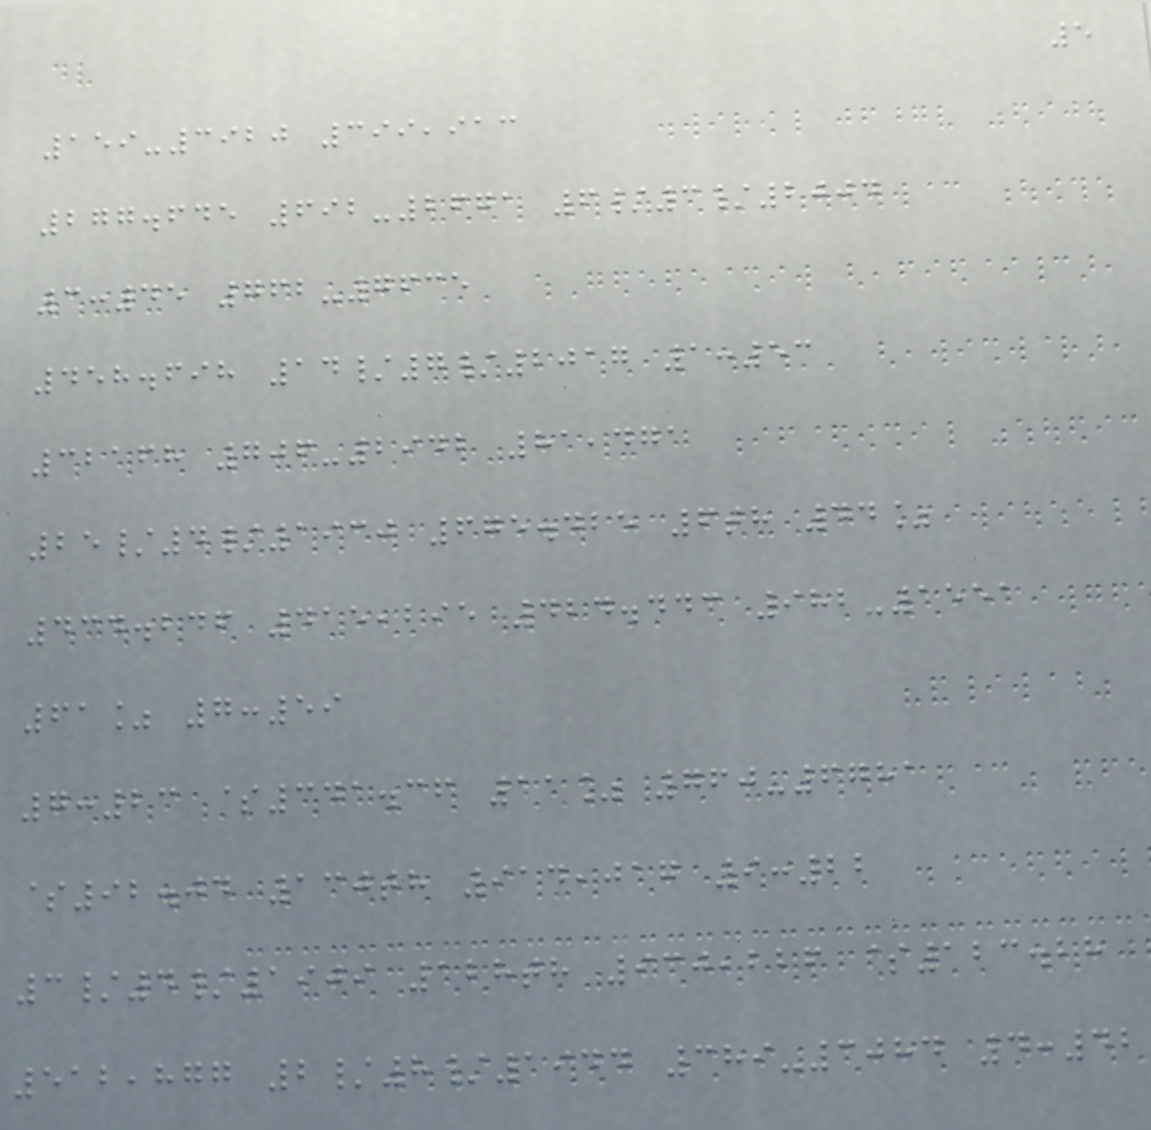5
159-3920 399,913
277.645 692-2671 6/3/2004
3:45 762-7635
458.698 14/7/2017 1:53
32168 706-2942 81,471
25/4/1930 675.425 6th 44%
434.246 415,295 424.443 982-1551
61% 7:59
7:23 $341.36 11% 760-6781
$92.04 130th 914,017 9:22
3/4/1909 128th 930,226 $123.28
512,877 2/8/1944 389-3084 4:42
